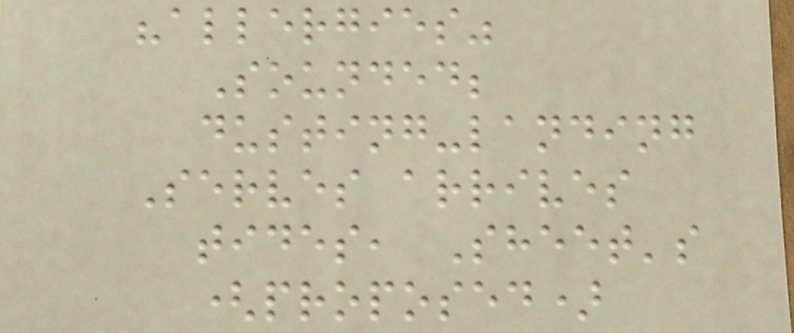"allergies"
Sounded;
dusting-landing
Serves arrives
tides, Sheet's
(proposed)
